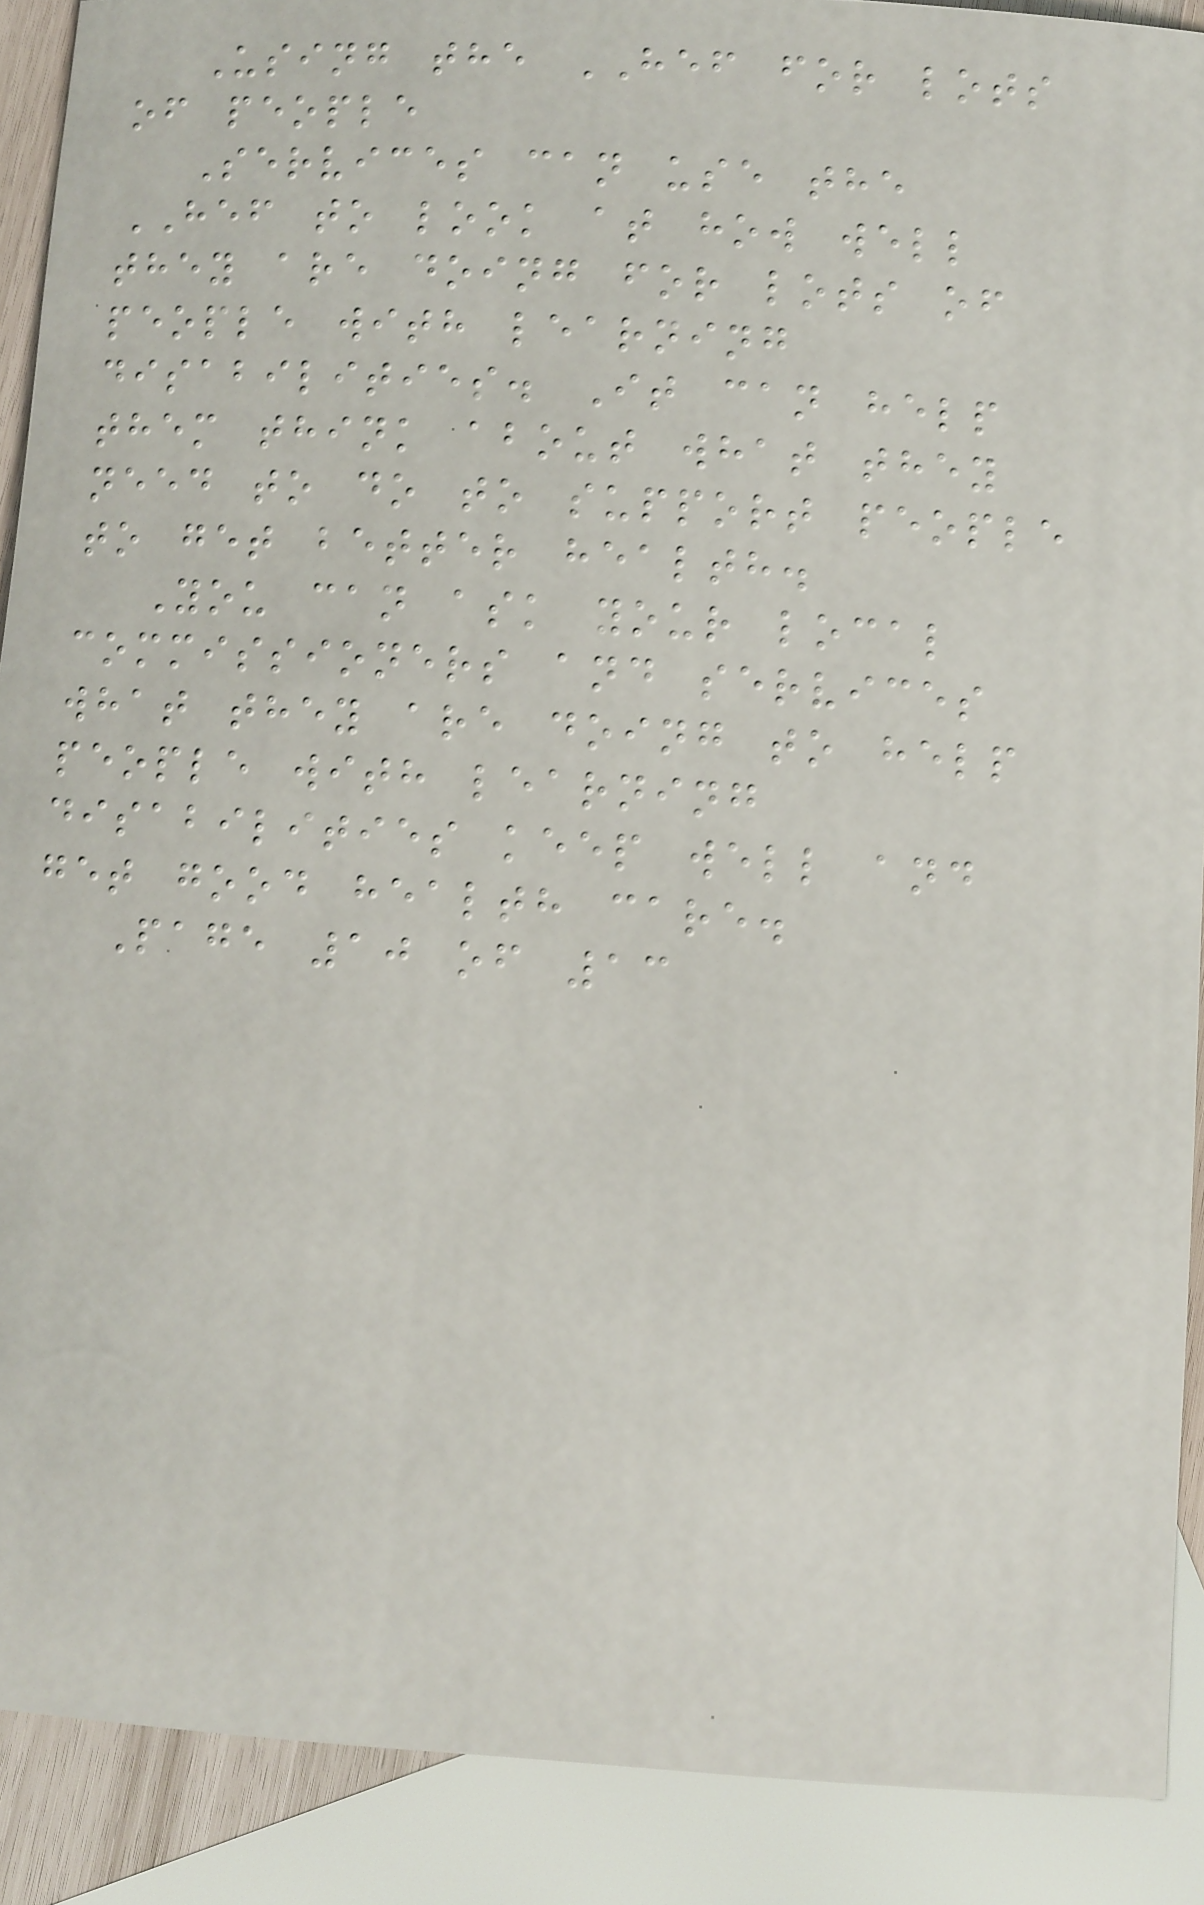Using the HEF for lots
of people
Services can use the
HEF to look at how well
they are doing for lots of
people with learning
disabilities. It can help
them think about what they
need to do to support people
to get better health.
You can ask your local
commissioners and services
what they are doing to help
people with learning
disabilities keep well and
get good health care.
Page 10 of 13
